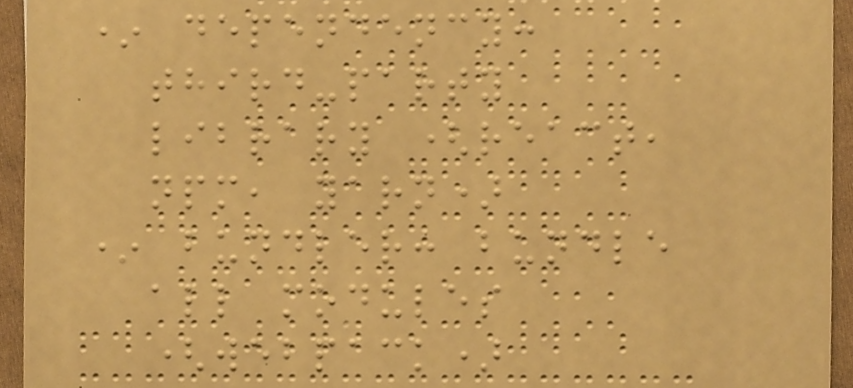* dependency:
third-party
library (react,
npm, yarn)
* bundler: bundle
all modules
(webpack)
